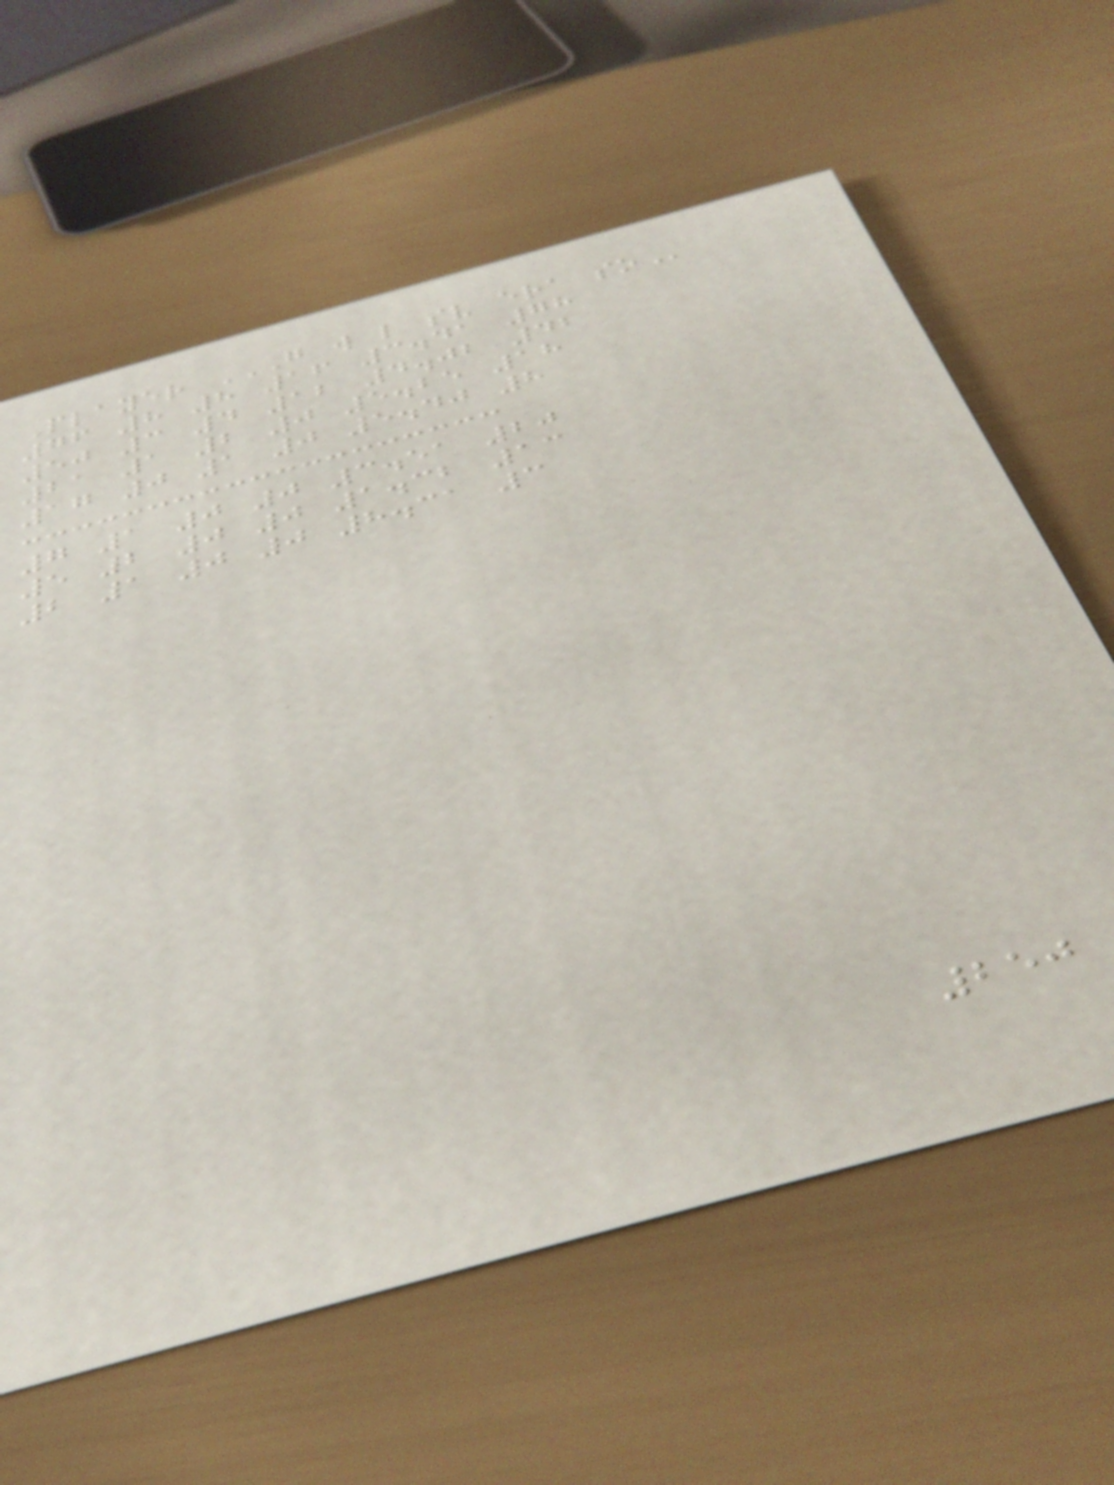Player G W L SV ERA SO
76 8 8 16 3.41 78
50 3 4 12 4.02 42
21 1 2 0 5.25 18
17 0 1 0 5.40 8
7 1 0 0 3.51 20
5 2 0 0 1.32 13
2 1 0 0 8.31 3
250
